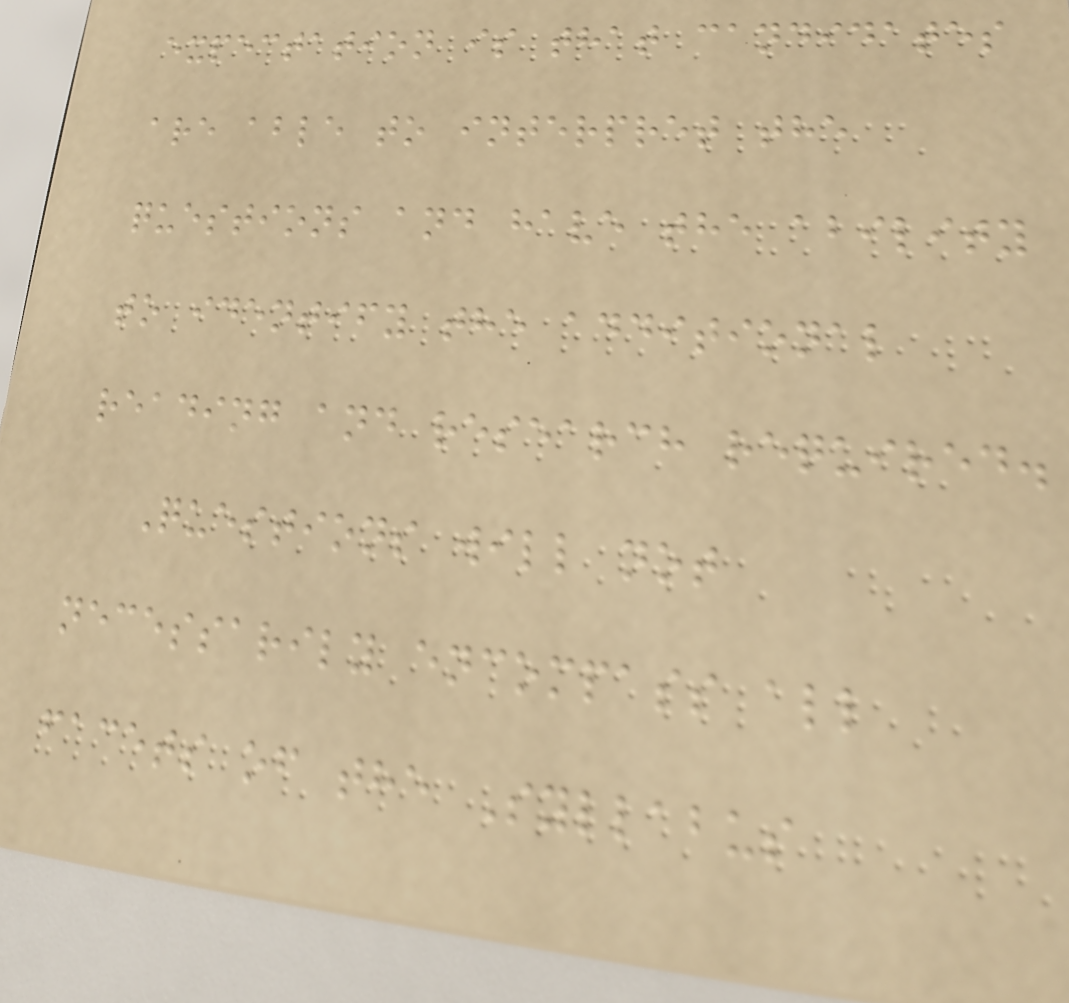expectation is that candidates
are able to interpret the
questions and have the ability
to identify the additional
reading and research required.
Questions will not
necessarily encompass all
facets of the Syllabus
